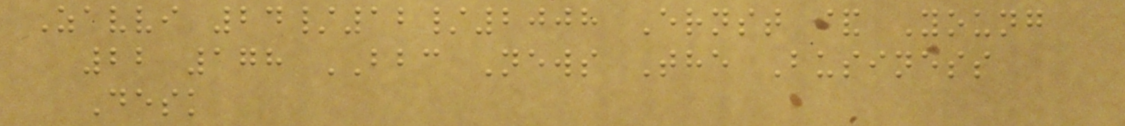Zavvi 24/12/2008 Ernst & Young
22 178 BBC News The Business
Desk
